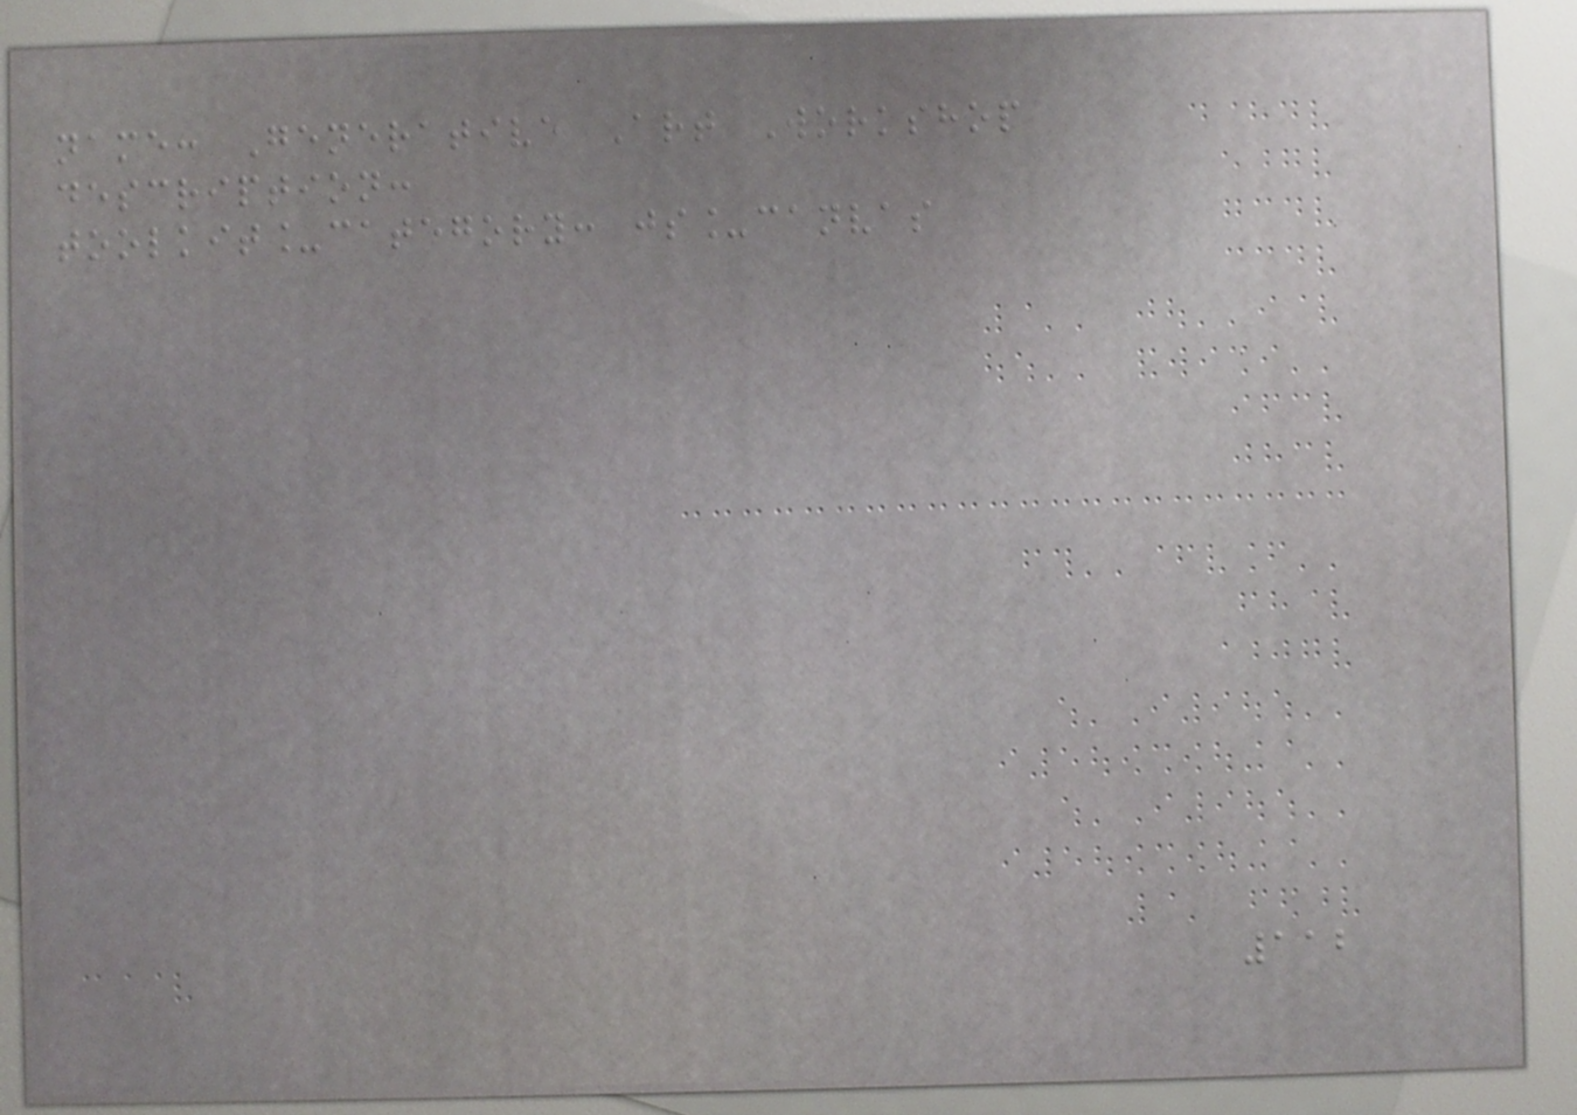name: Generative Art Workshop
description:
toolkit_category: js_canvas
112
